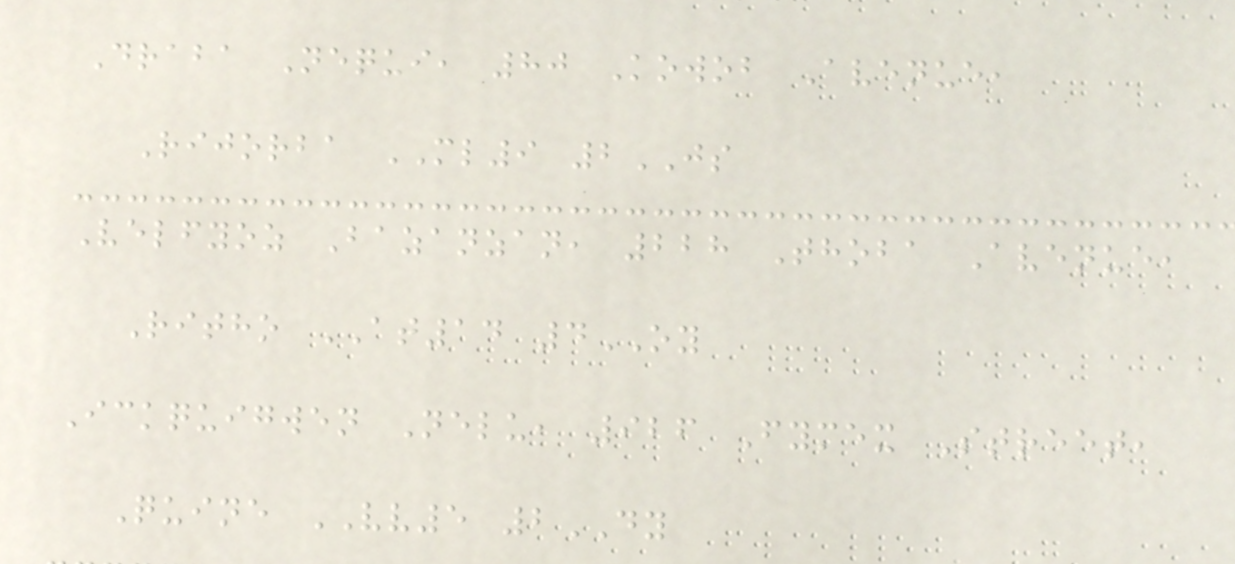Draba Nequi, 80 Kowob Avenue,
Rijorba ML9 2JS
Velfyoz Bazanzan, 228 Thoba Avenue,
Ritho AT14 4OY
Ickquigwen Nelu, 926 Fymex Street,
Quine VV5 2DY
